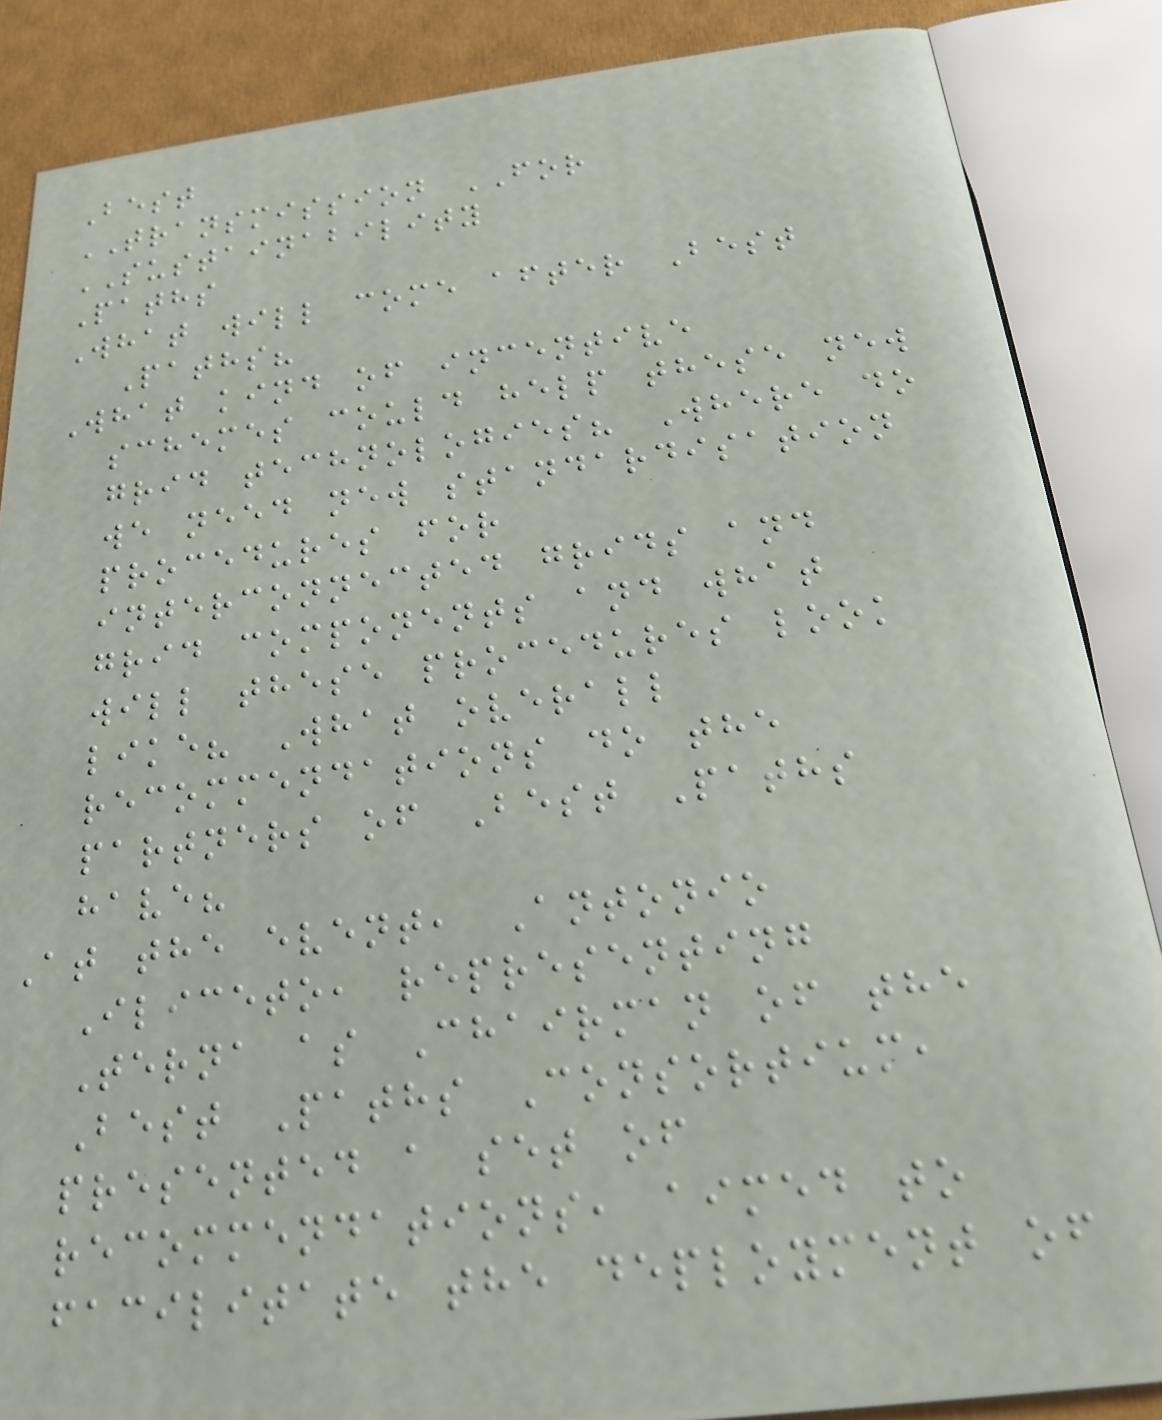Best
TRANSMISSION FOR
SUSTAINABILITY
Paths
What will come after Best
Paths?
What kind of incentive
schemes could help these new
grid technologies? Where do
we need new standardisation
procedures for
interconnected grids and
grid components and what
will these procedures look
like? What overall
recommendations do the
partners of Best Paths
have?
At the event, Antonio
Iliceto, representing
Terna as Chairman of the
Best Paths Consortium,
presented a set of
recommendations, aimed to
facilitate the deployment of
